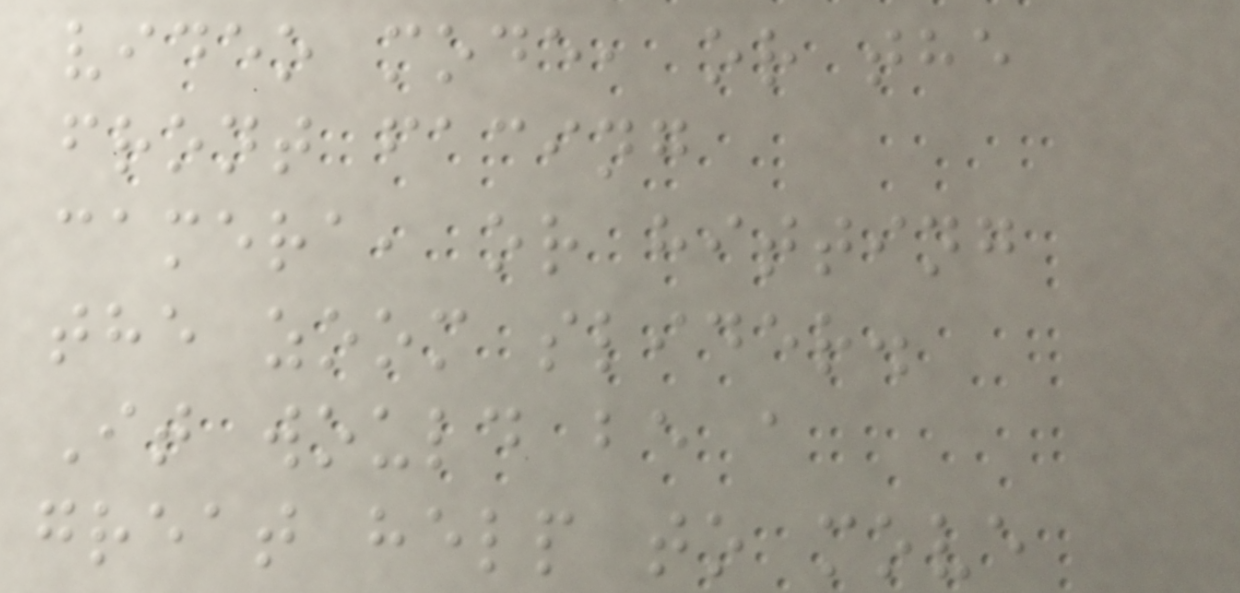video mode, or the
front facing
camera, or hitting
the zoom slider.
It would be a
great help to move
